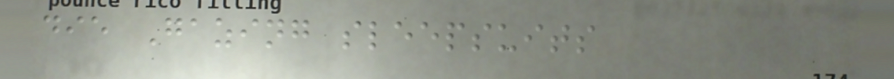die Gazing sleepsuits
